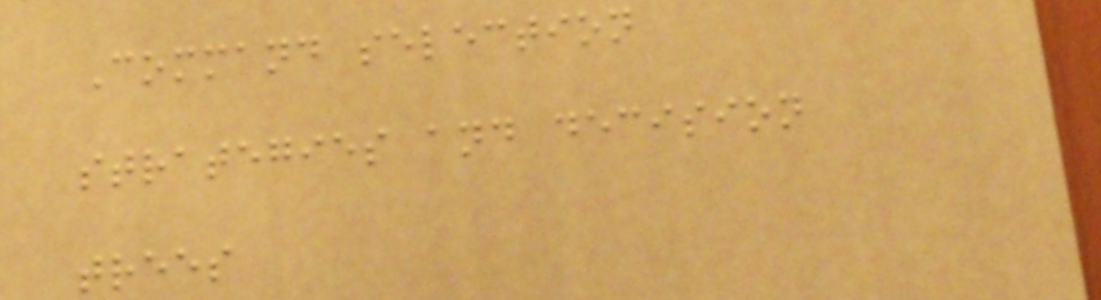Command selection
strategies and decision
trees
